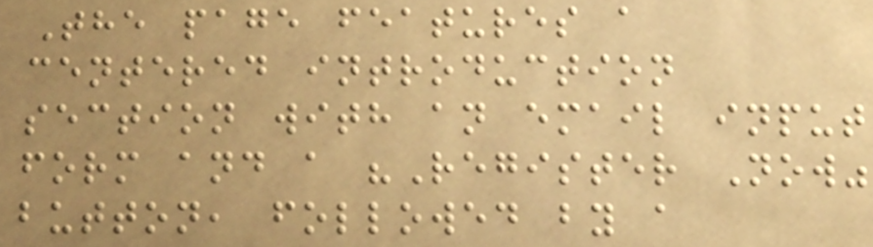The page features a
centered introduction
section with an email input
form and a "Register Now"
button, followed by a
